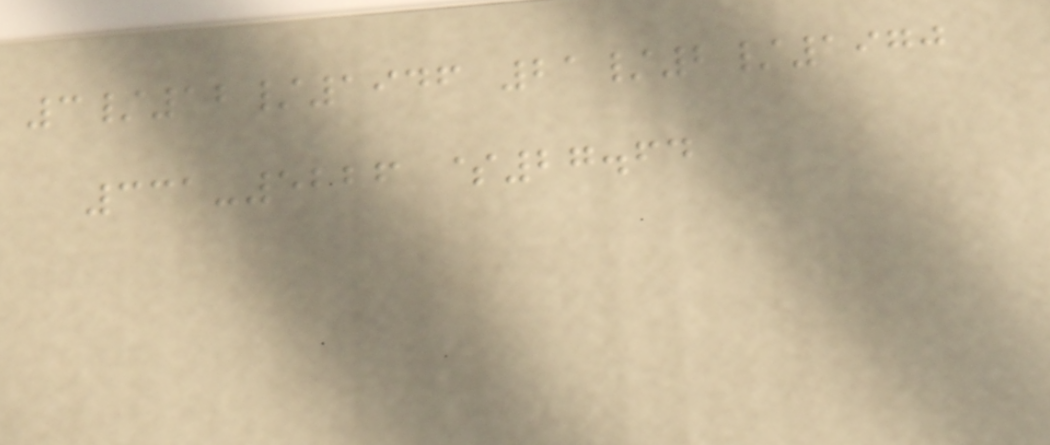3/12/1946 21/2/1970
331-5226 $27.64
